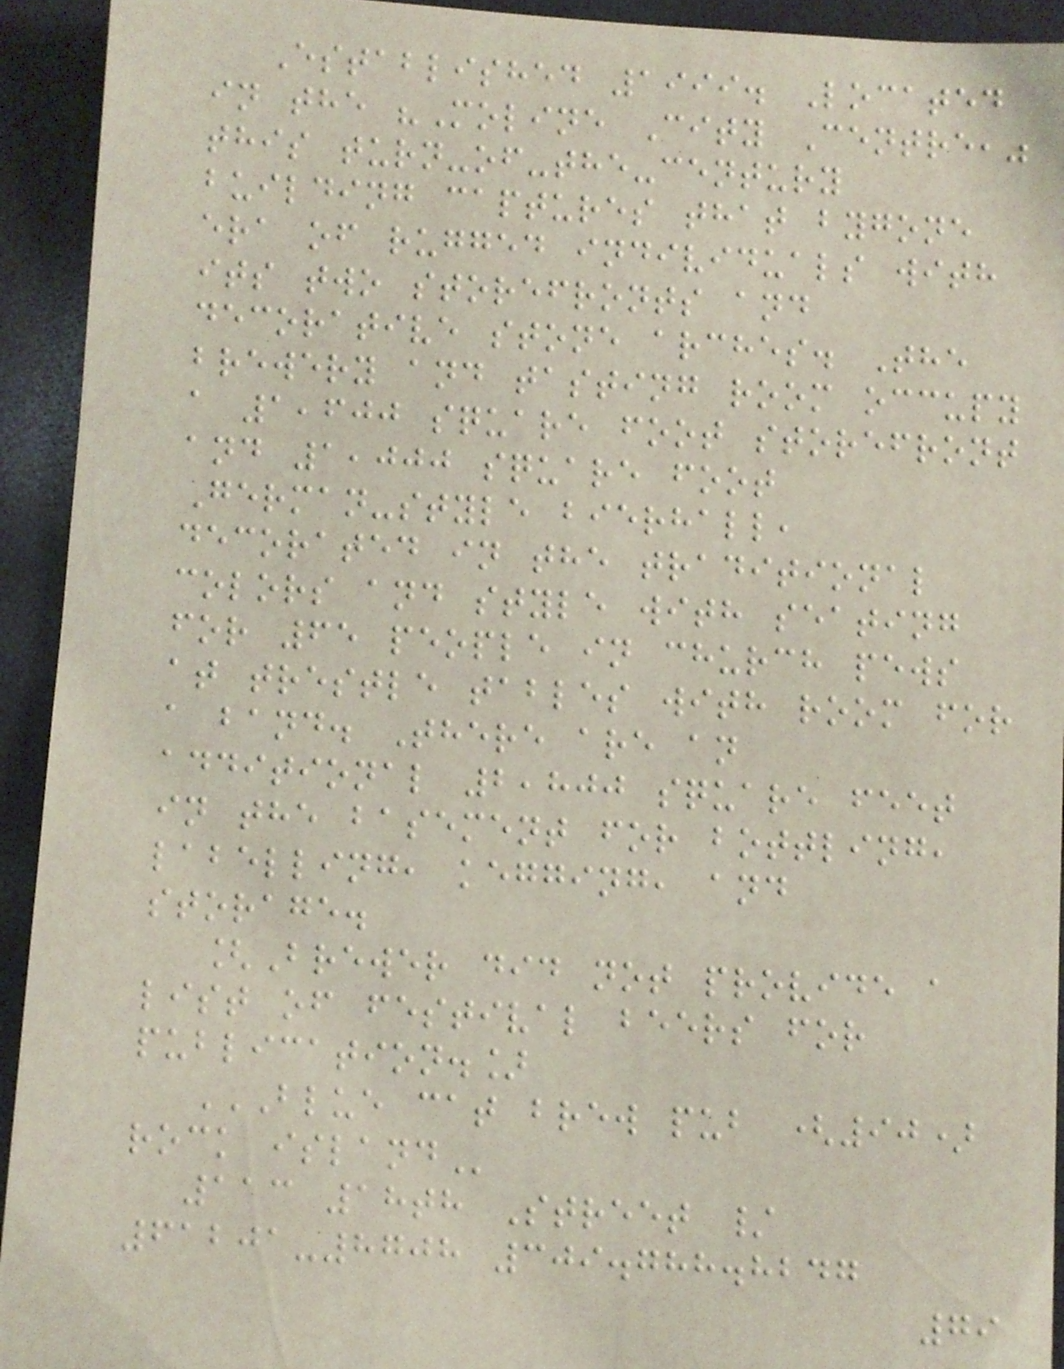Established 1999. Located
in the "Moline City Centre,"
this turn-of-the-century
building captures that bygone
era of rugged individuals with
its two storefronts and
decorative stone arches. The
brewery and tasting room occupy
a 1,600 square foot storefront
and 1,000 square foot
German-style bierhall,
decorated in the traditional
colors and style with seating
for 65 people in church pews
at trestle tables with room for
a band. There are an
additional 2,800 square feet
in the basement for bottling,
labelling, kegging, and
storage.
[Brewer did not provide a
list of festival beers for
publication.]
BLUE CAT BREW PUB (90)
ROCK ISLAND
113 18th Street /
61201-8708 309.788.8247
79
